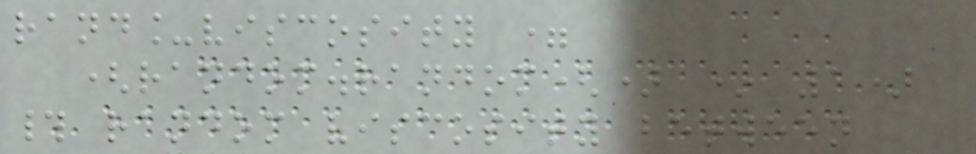rand_viscosity =
(random.random() * 1)
# random viscosity between
